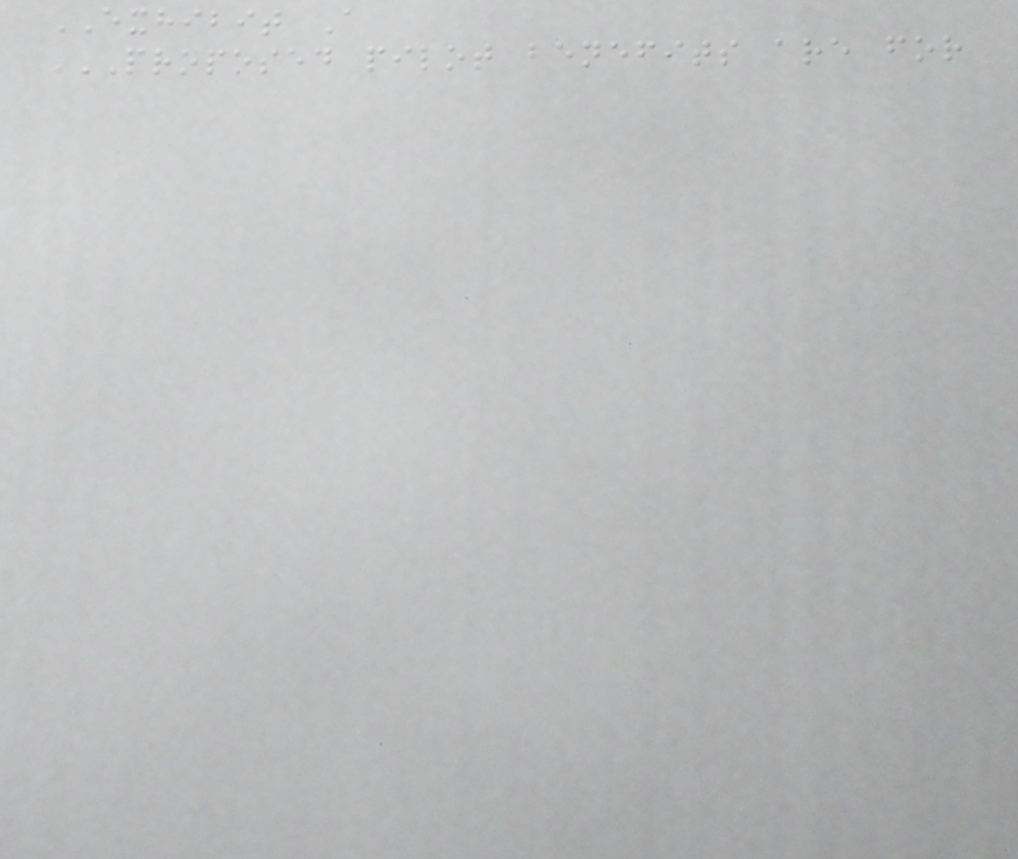EXHIBIT A
PROPOSED PILOT BENEFITS ARE FOR
